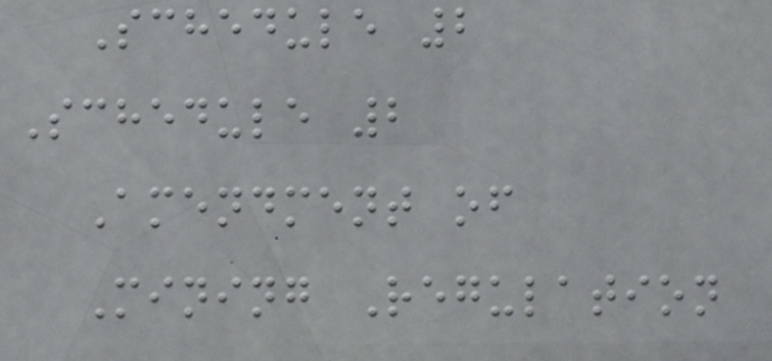Schedule 2
Schedule 2
Amendment of
Mining Regulation
